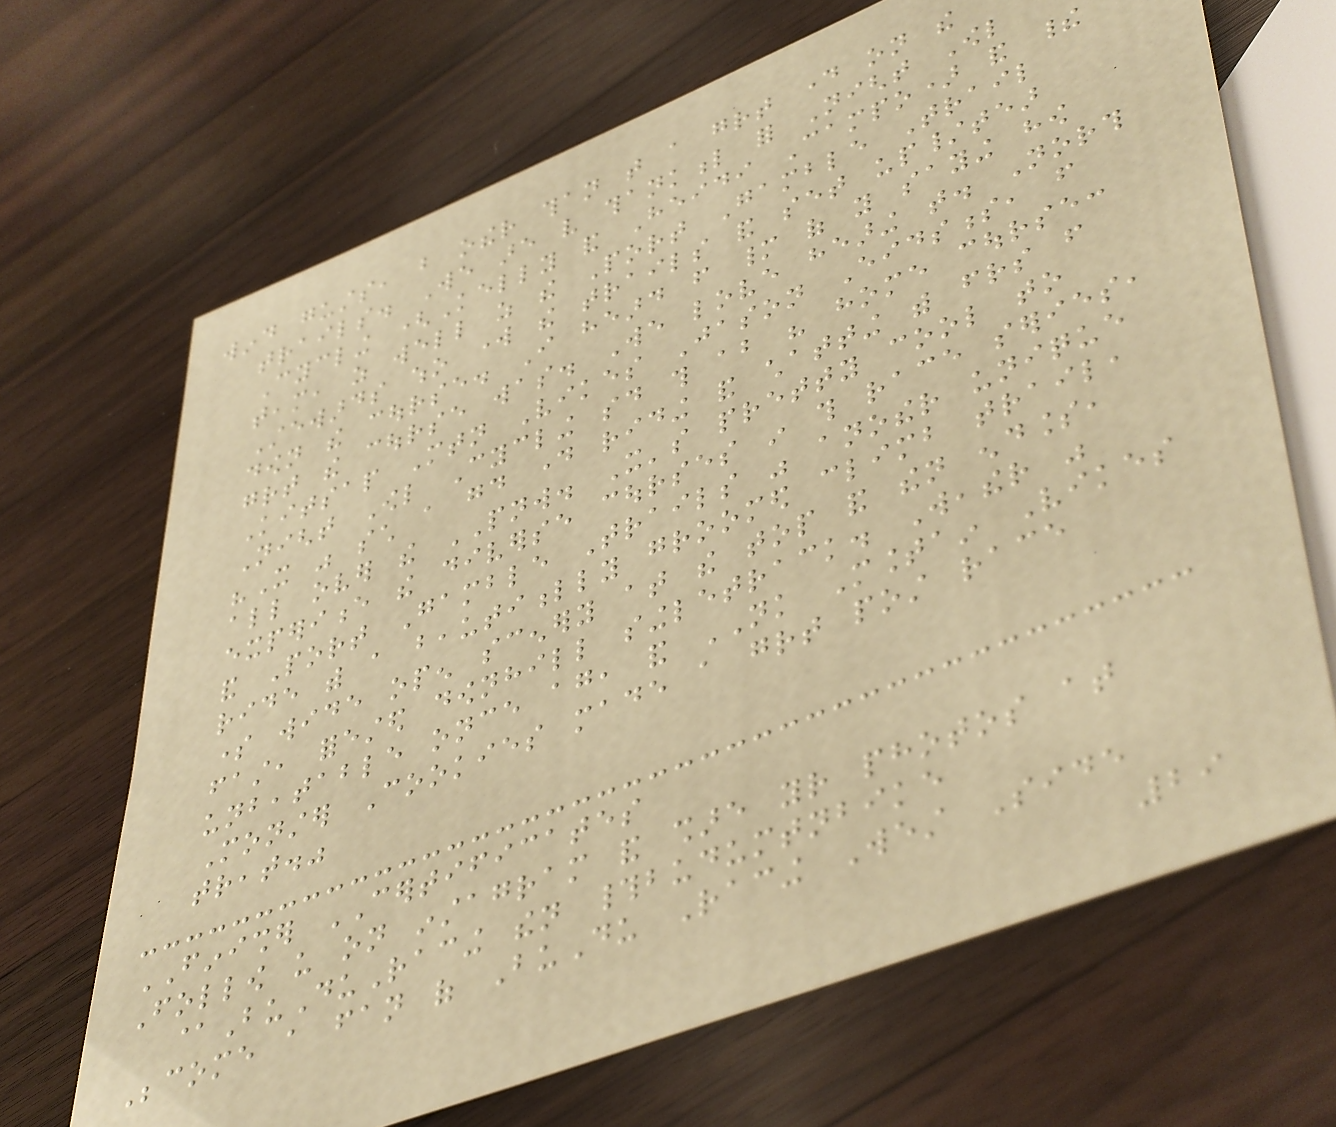wind gusts, but other than that a great day on the
trails. We are very thankful for Night Owl
Cycling (Kelly and Heidi Campo) and their
team, as well as the Port Gamble Trail
Stewards who work the trails and set up/tear
down the course. I heard from many of you saying how
great the course was. We love hearing that. North
Kitsap Mtn Vikes Jason Eidsness, from
Night Owl Cycling said this about his home course:
"It was such a good day riding and chatting with friends from
all over the PNW. It's pretty cool to
experience the diverse courses in this race series,
and Port Gamble Trails was another unique
ride with a beautifully groomed climb trail,
some wide open scenery at the top and then endless,
fast, forested downhill singletrack. Weather was
unbeatable once again, and NK Mountain Vikes
Monster Cookies made a great post race
treat."
FINISHER CERTIFICATES
Follow us on instagram and share your photos at
@BuDuRacing then #budumtnbike
Become a fan of BuDu Racing West Side
29
